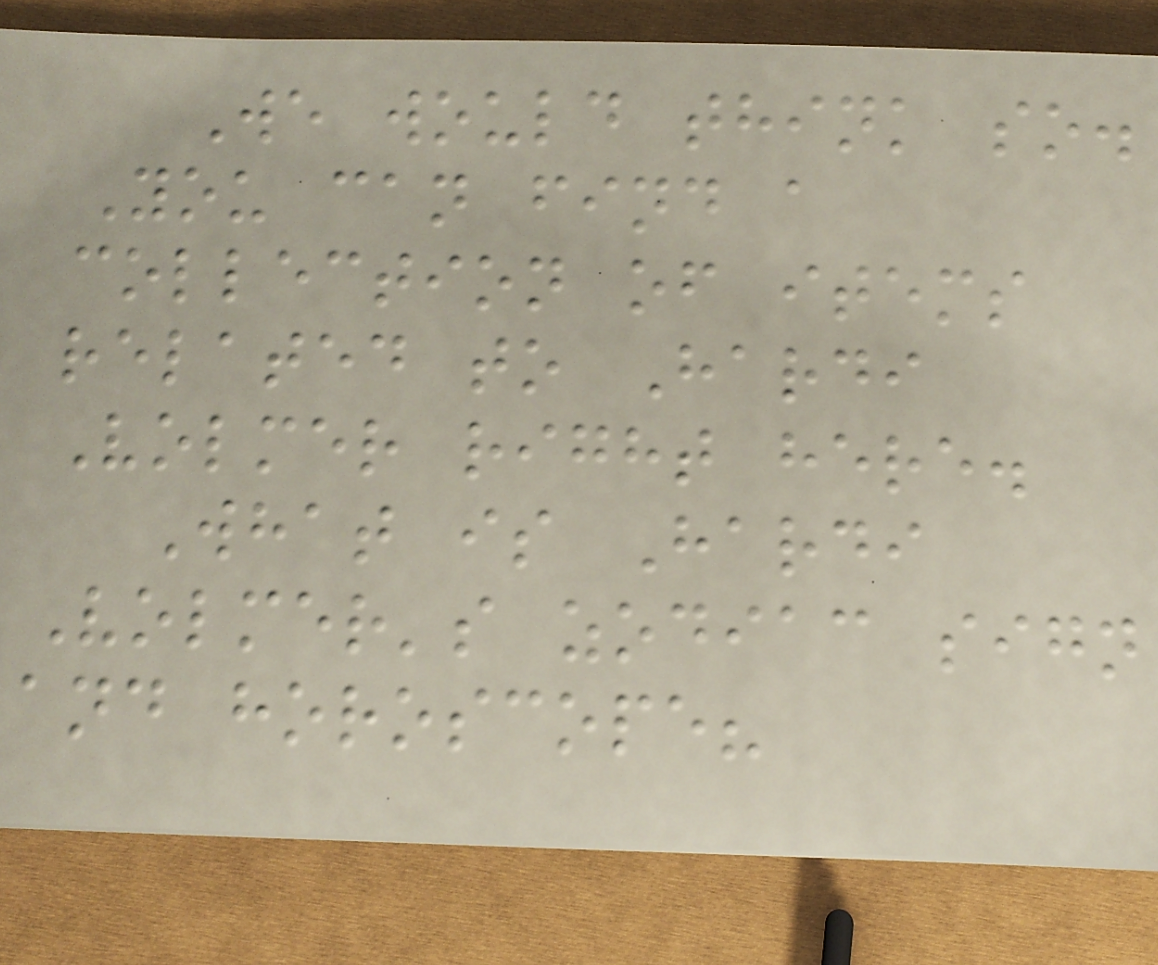We would think so.
You can find a
collection of items
related to Hardi
Volmer right here.
What is Hardi
Volmer's zodiac sign
and horoscope?
